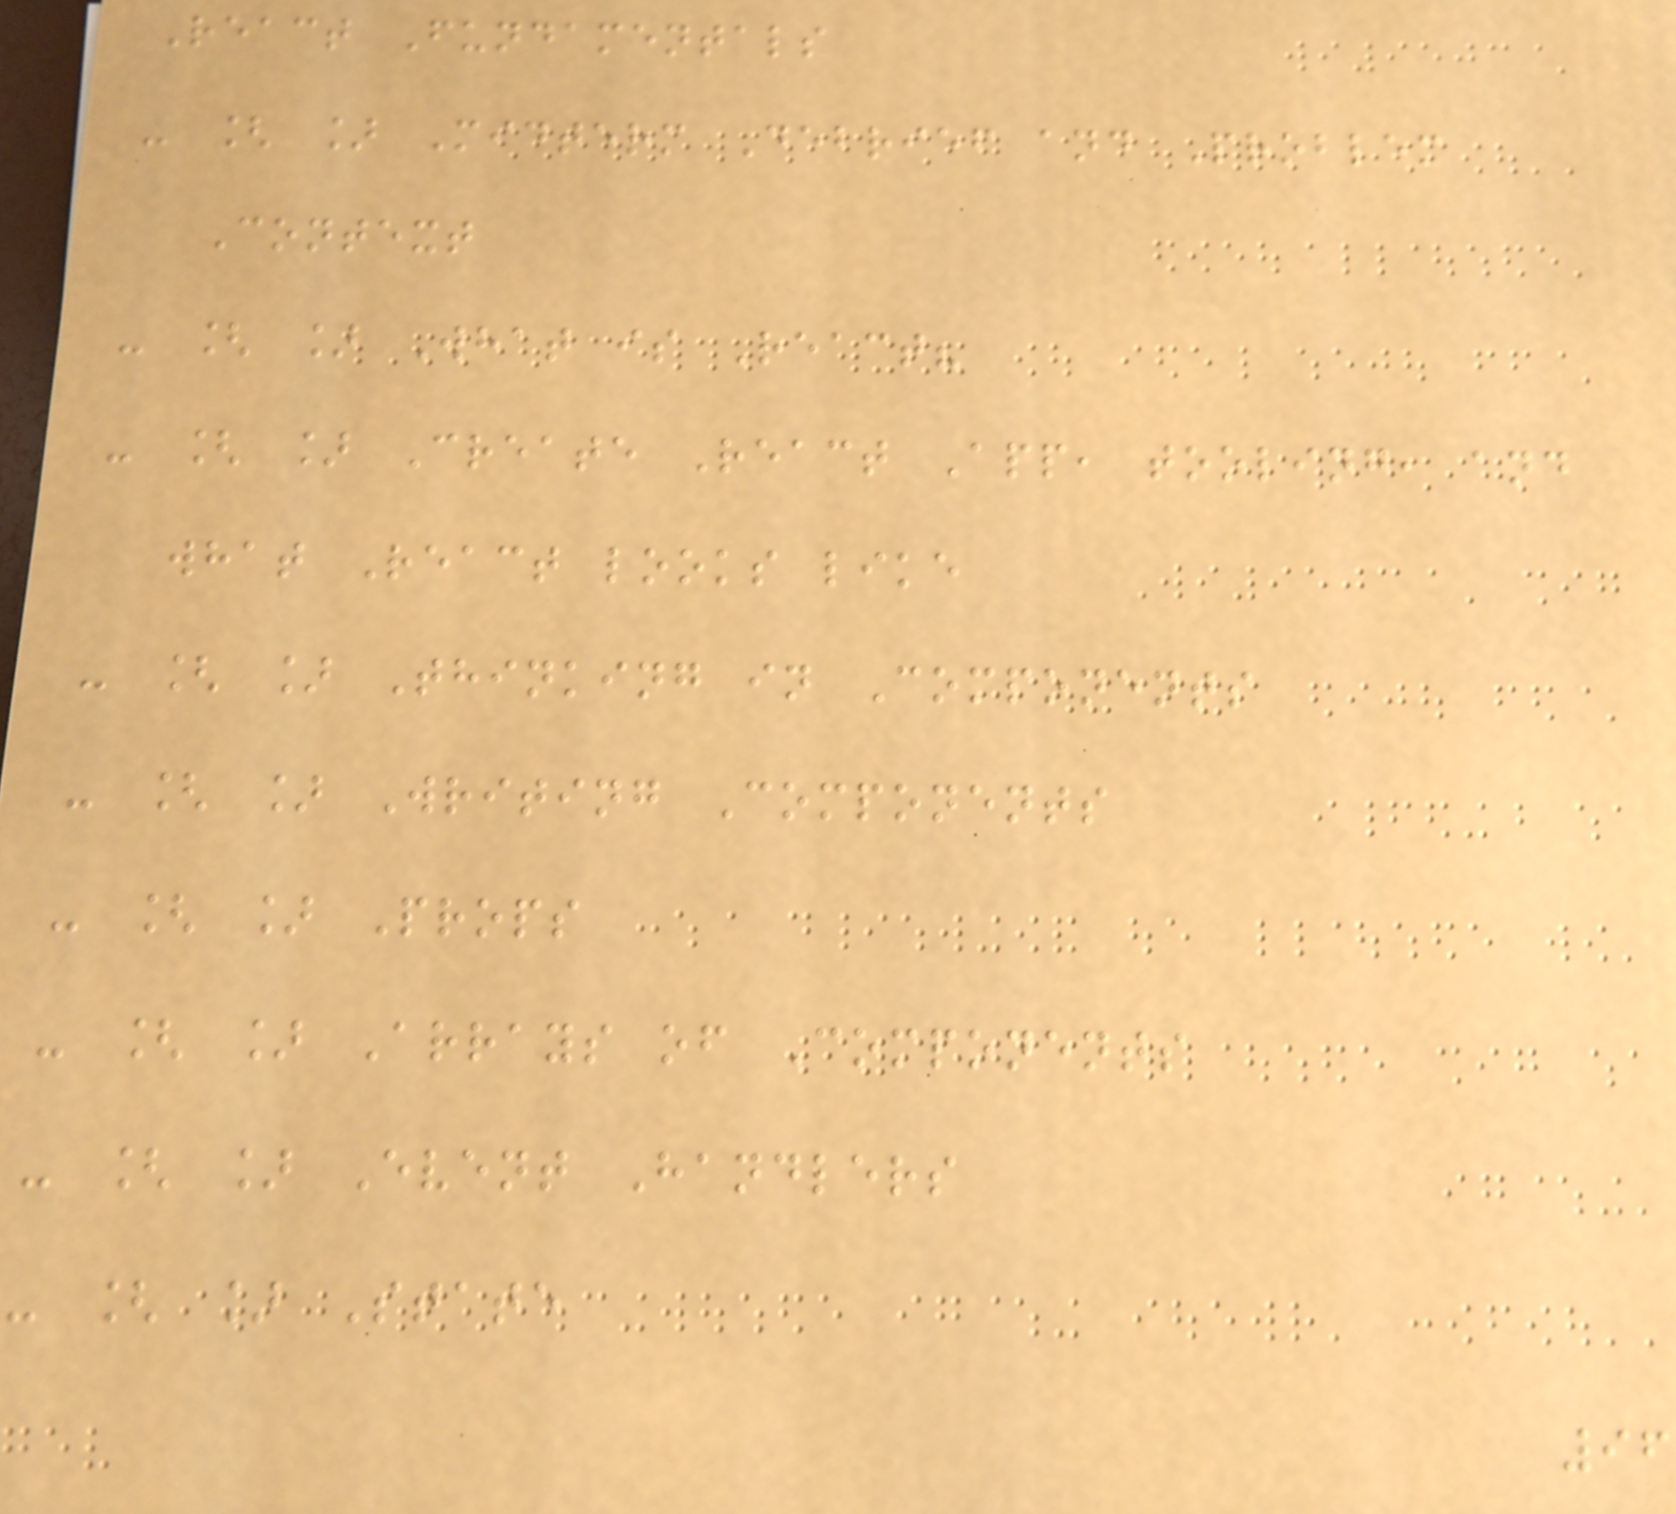React Fundamentals
- [ ] Midterm Debrief and Problem
Context
- [ ] What is React?
- [ ] Create React App, tooling, and
what React looks like
- [ ] Thinking in Components
- [ ] Writing Components
- [ ] Props
- [ ] Arrays of Components
- [ ] Event Handlers
- [ ] State
96
